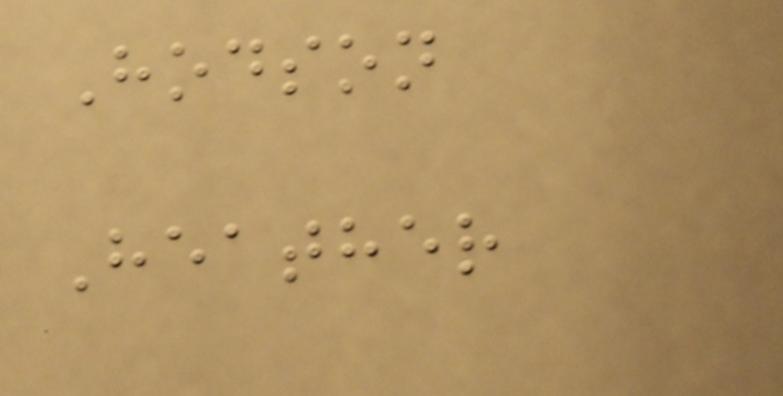Hodson
Heather
